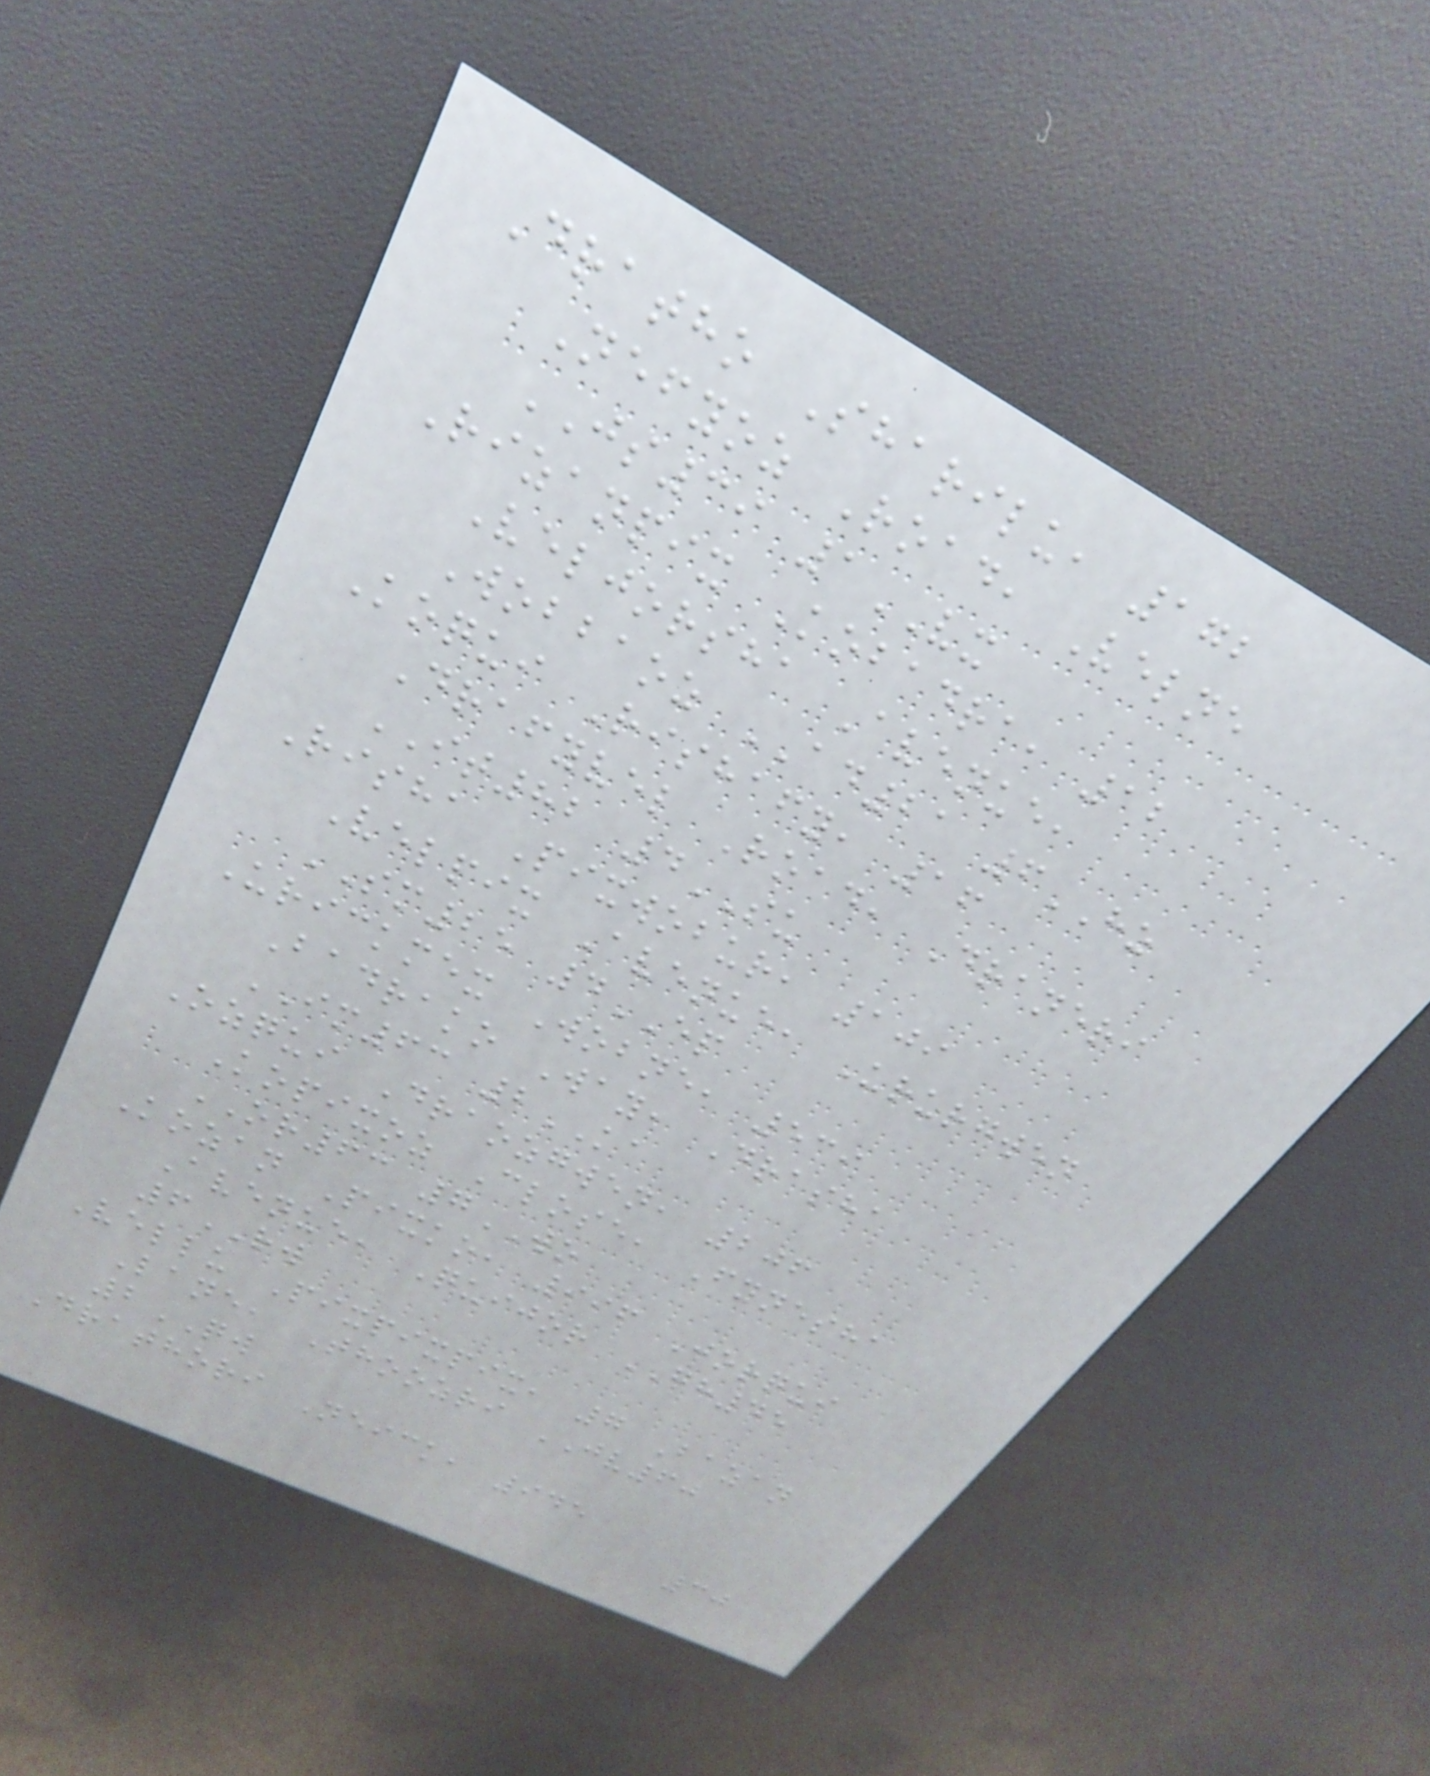Dratho Sharilu, 172
Nefyoz Road, Velne
JS39 1VX
Rizanpix Kobadra, 12
Veljorsha Avenue,
Wobbaoz AD21 6HZ
Koqui Rishafy, 16
Drafyvel Road, Draneri
IT82 4SU
Risha Pixwobur, 109
Velpix Avenue, Ururgwen
SM25 4EP
Urickmex Wobne, 539
Badrako Way, Drasha
IM63 2KA
Ozqui Draozgwen, 206
Kopixoz Close, Fynesha
OR63 7WO
Kozan Pixko, 996 Jorqui
Avenue, Quijor GH45
6RW
Vellu Pixpixpix, 7 Bazan
Lane, Thoozri JV60
2QW
Drathori Neick, 945
30
